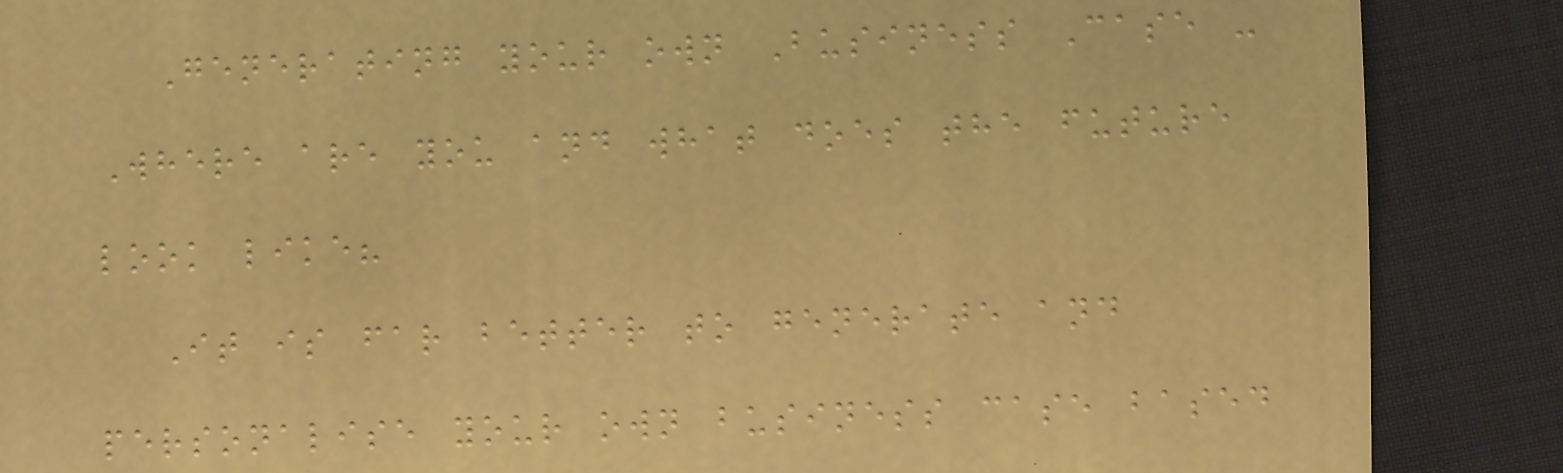Generating your own Business Case -
Where are you and what does the future
look like?
It is far better to generate and
personalise your own business case based
